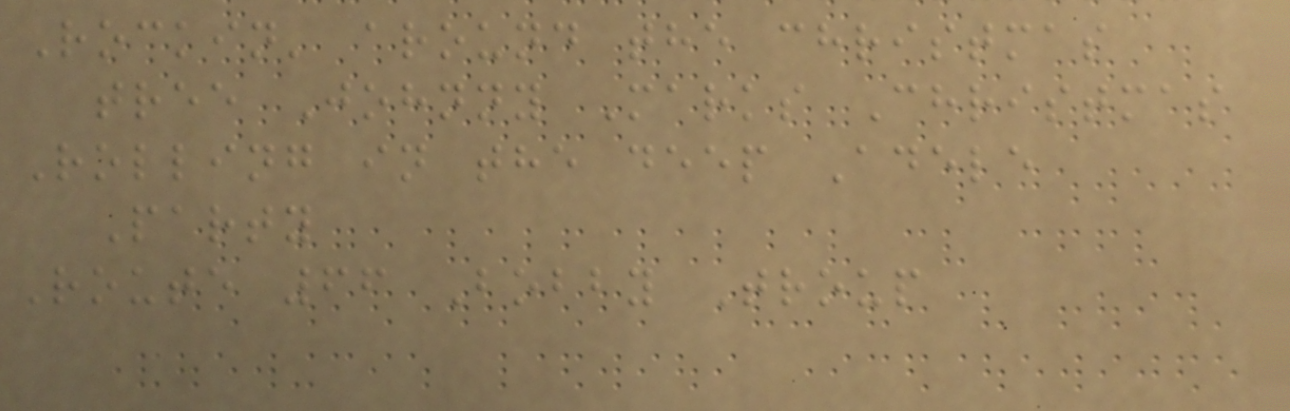Rockin' around the christmas
tree Johnny Marks Christmas
Rolling in the deep Adele
Party
Route 66 Bobby Troup
